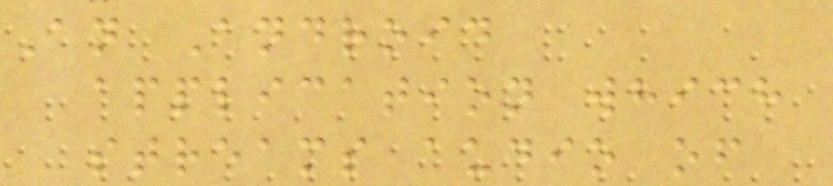An Android
application which
streams audio of
